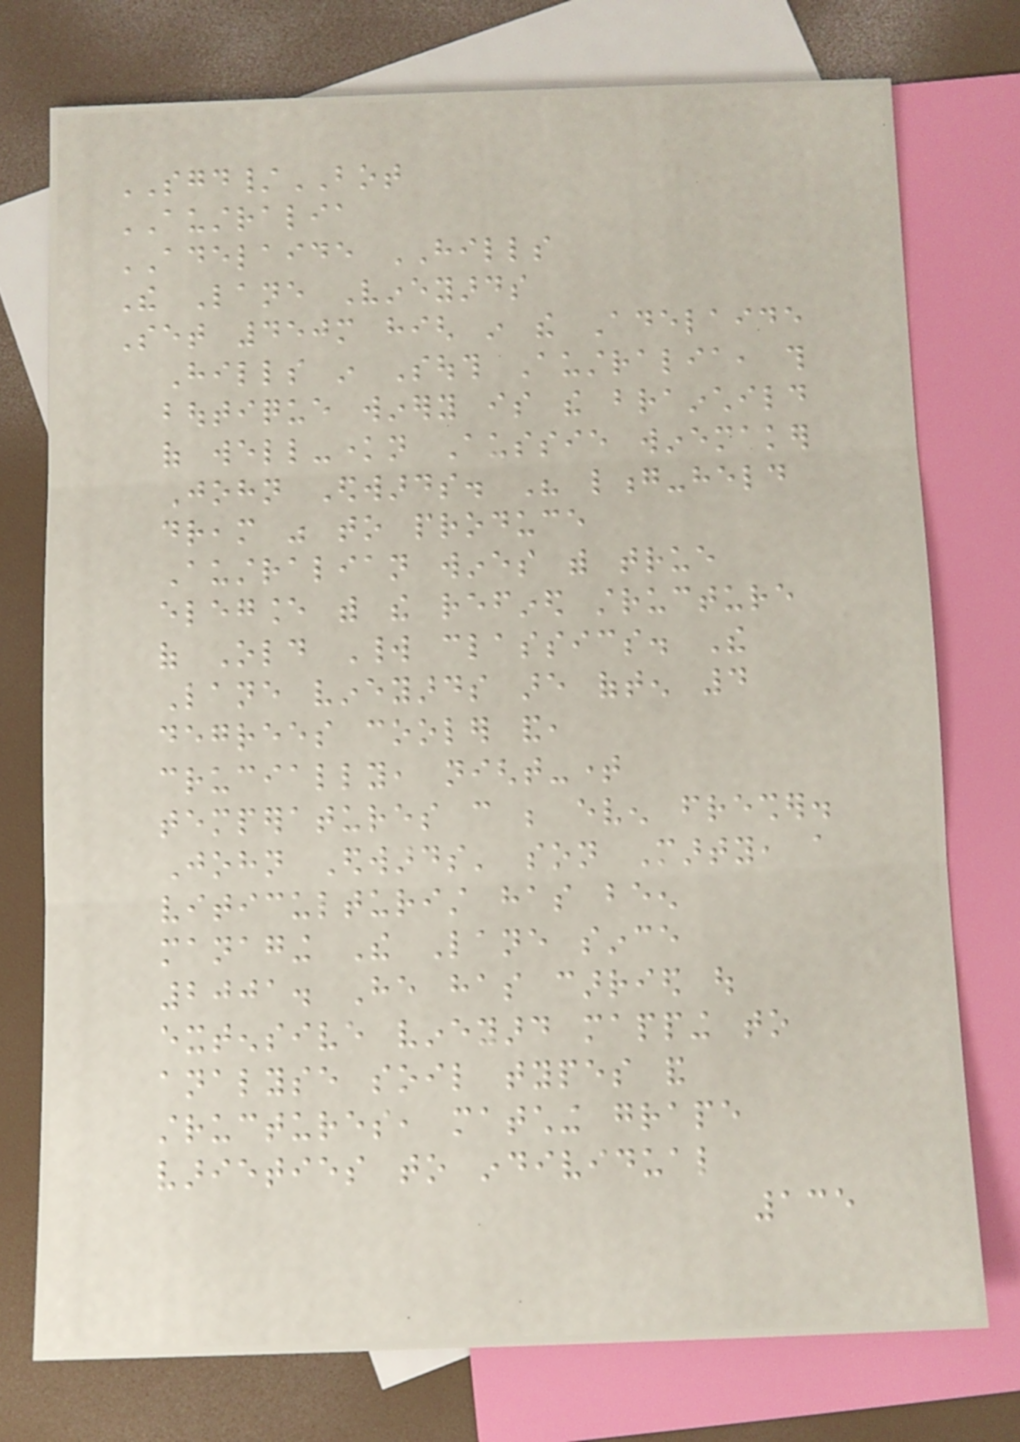SGD/BOT
AUSTRALIA
ADELAIDE HILLS
The Lane Vineyards
Set 450m high in the Adelaide
Hills in South Australia, this
boutique winery is the brainchild
of well-known Aussie winemaker
John Edwards. His long-held
dream was to produce
Australian wines with true
elegance with the refined structure
of Old World classics. The
Lane vineyards are often 4
degrees cooler and,
crucially, night-time
temperatures can be even fresher.
John Edwards' son Marty, a
viticulturist has been
managing The Lane since
2001. He has carried out
extensive vineyard mapping to
analyse soil types and
structures, matching grape
varieties to individual
135
